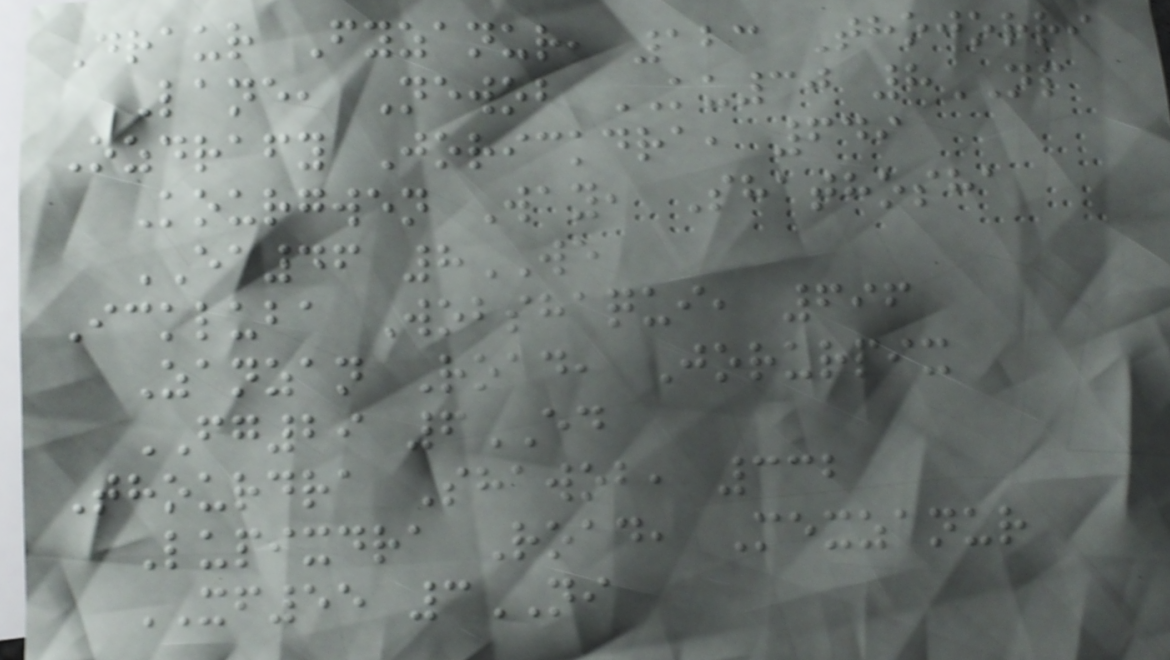Draur Fyzanur, 123 Thojorri
Lane, Newob KU30 8NP
Ozdrafy Jorickdra, 649
Kourgwen Way, Shathosha
EA46 8WE
Ickluba Wobshaqui, 696
Zanzan Road, Jorurpix
FG29 6ED
Thourdra Shawob, 332
Lupixdra Road, Mexzanur
XF55 3NI
